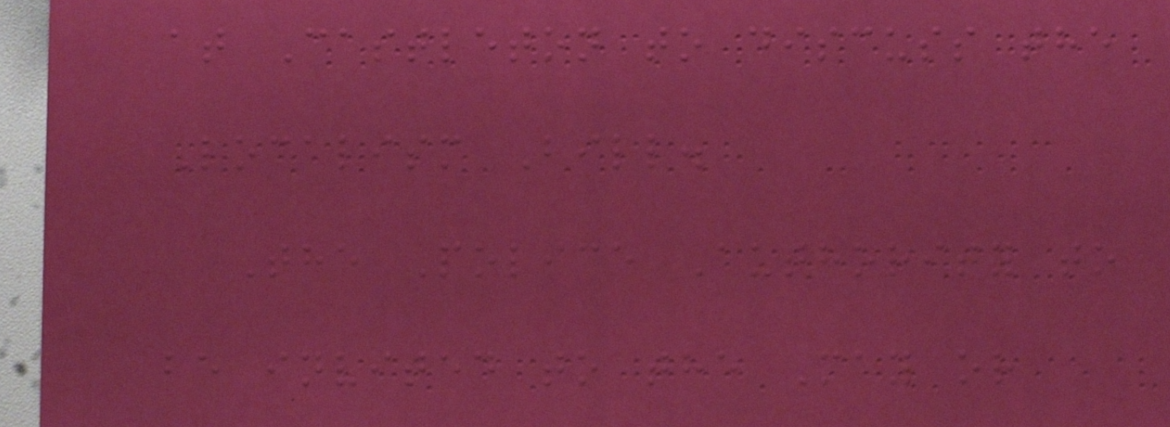at Castleton to discuss the
Localism Bill.
The Police Authority to
be invited to the May or
